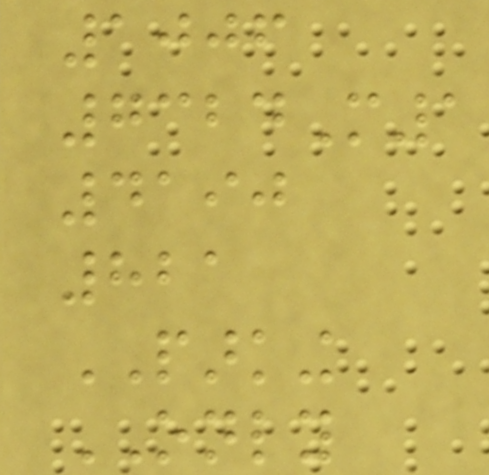1006
7324M1
4190
821
PARKING
ONLY
